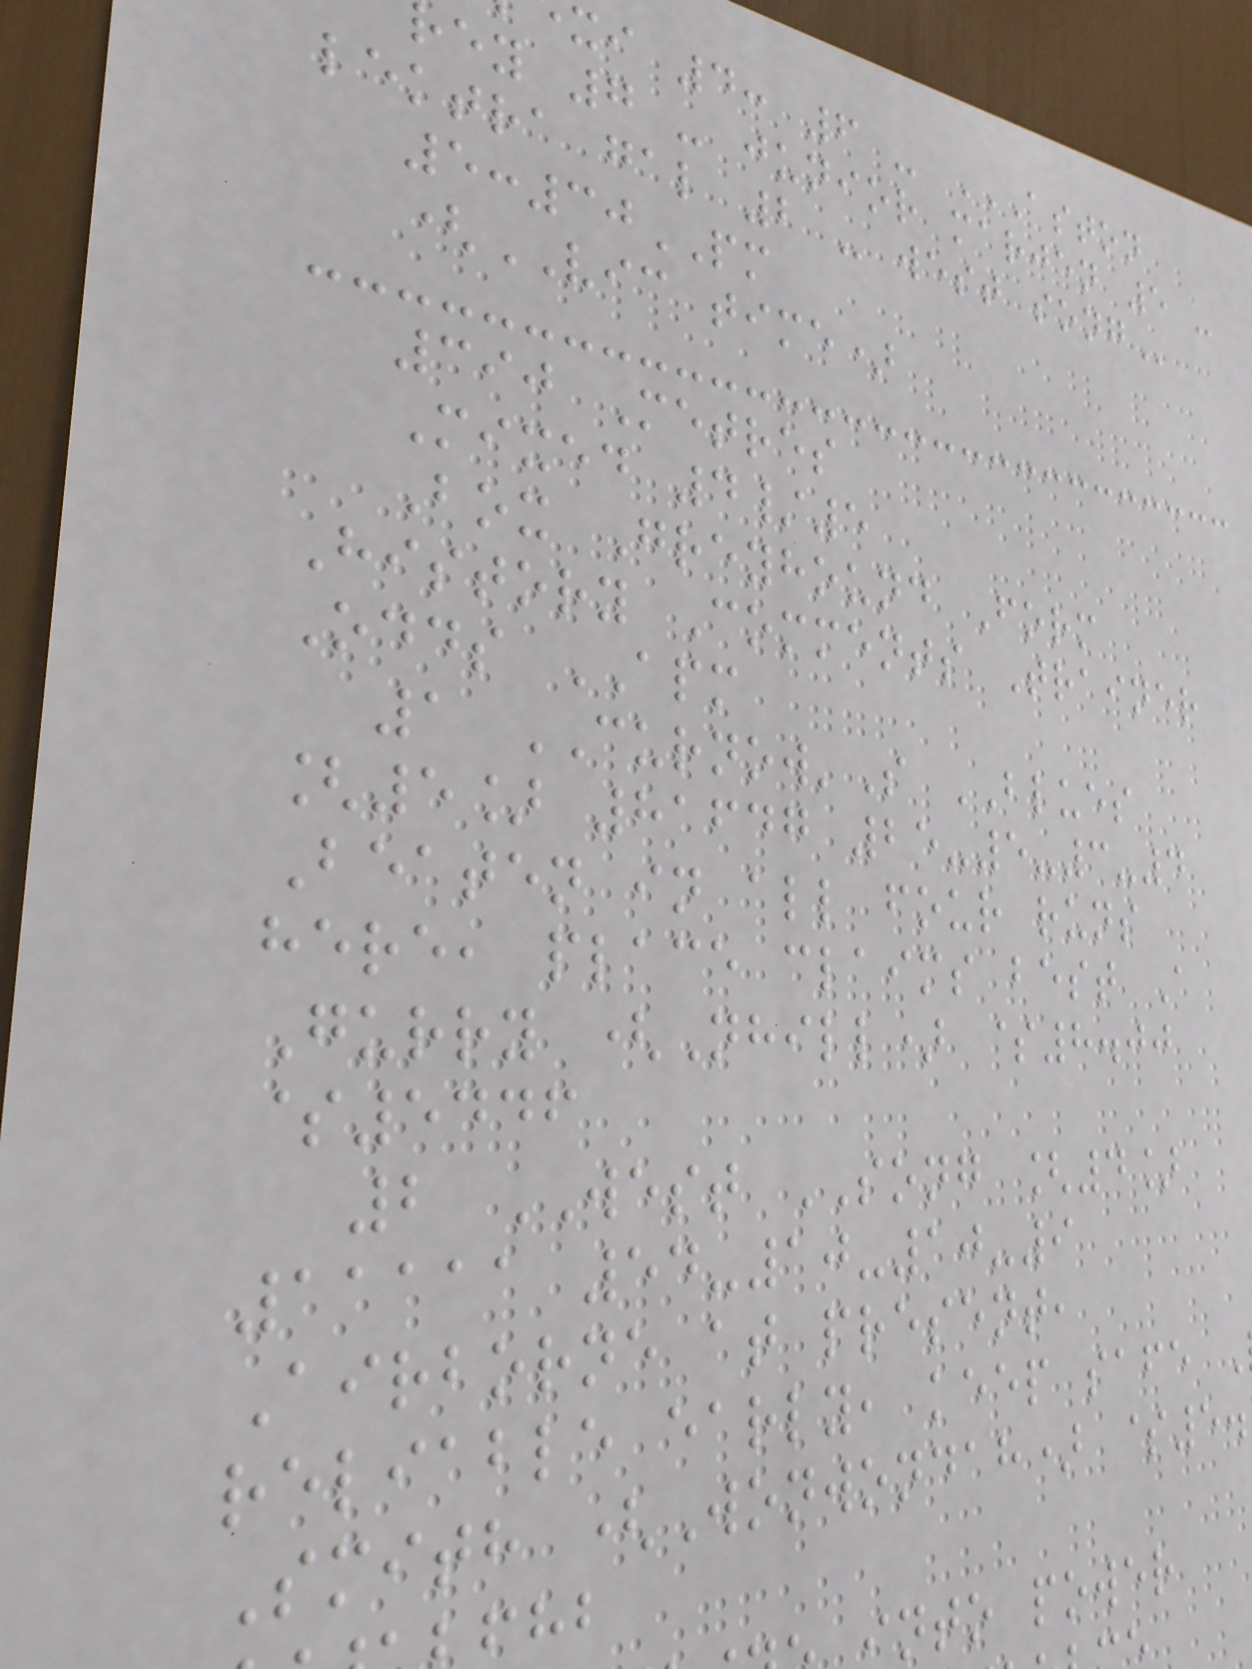ey 7 - junior marjen 5 -
lektra gal 2 - west
5:30PM
(VIC time)
390 Metres
Mixed 4/5
Box Greyhound Form
History Comments Trainer
Odds APM
1 CURNOW'S BLUES
[5] 81647 25-5-3-4
Beaten in all four runs
here, place claims best A
Gurry (Nhill) $8.00
$5446
2 WEST SONG [4]
11111 54-10-10-9
Airborne at present,
reliable early, keep safe
Smith (Wonwondah) $5.
nto power
